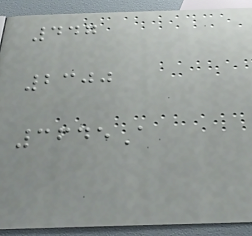447
2300
3645A
